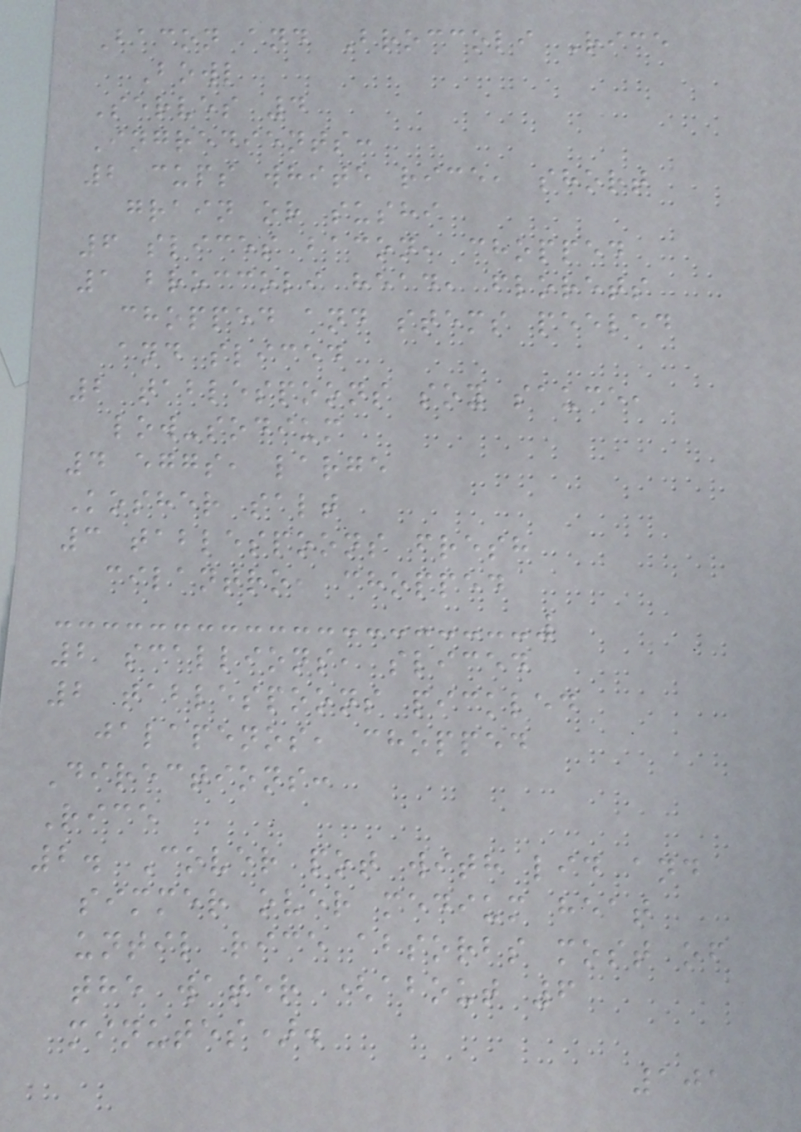Bacon and Broccoli Rice
Bowl
Serves 4
Ingredients:
2 cups white rice, short
grain or sushi
6 slices bacon, chopped
1 broccoli head, florets
chopped and stems peeled
and sliced
2 tablespoons soy sauce,
low-sodium
4 eggs, large
Kosher salt
3 tablespoons fresh
cilantro, chopped
2 scallions, sliced
2 tablespoons pickled
jalapenos, chopped
Directions:
Rice
2. Cover pot with lid and
simmer over medium heat
until rice absorbs most of
the water (about 6
minutes).
101
